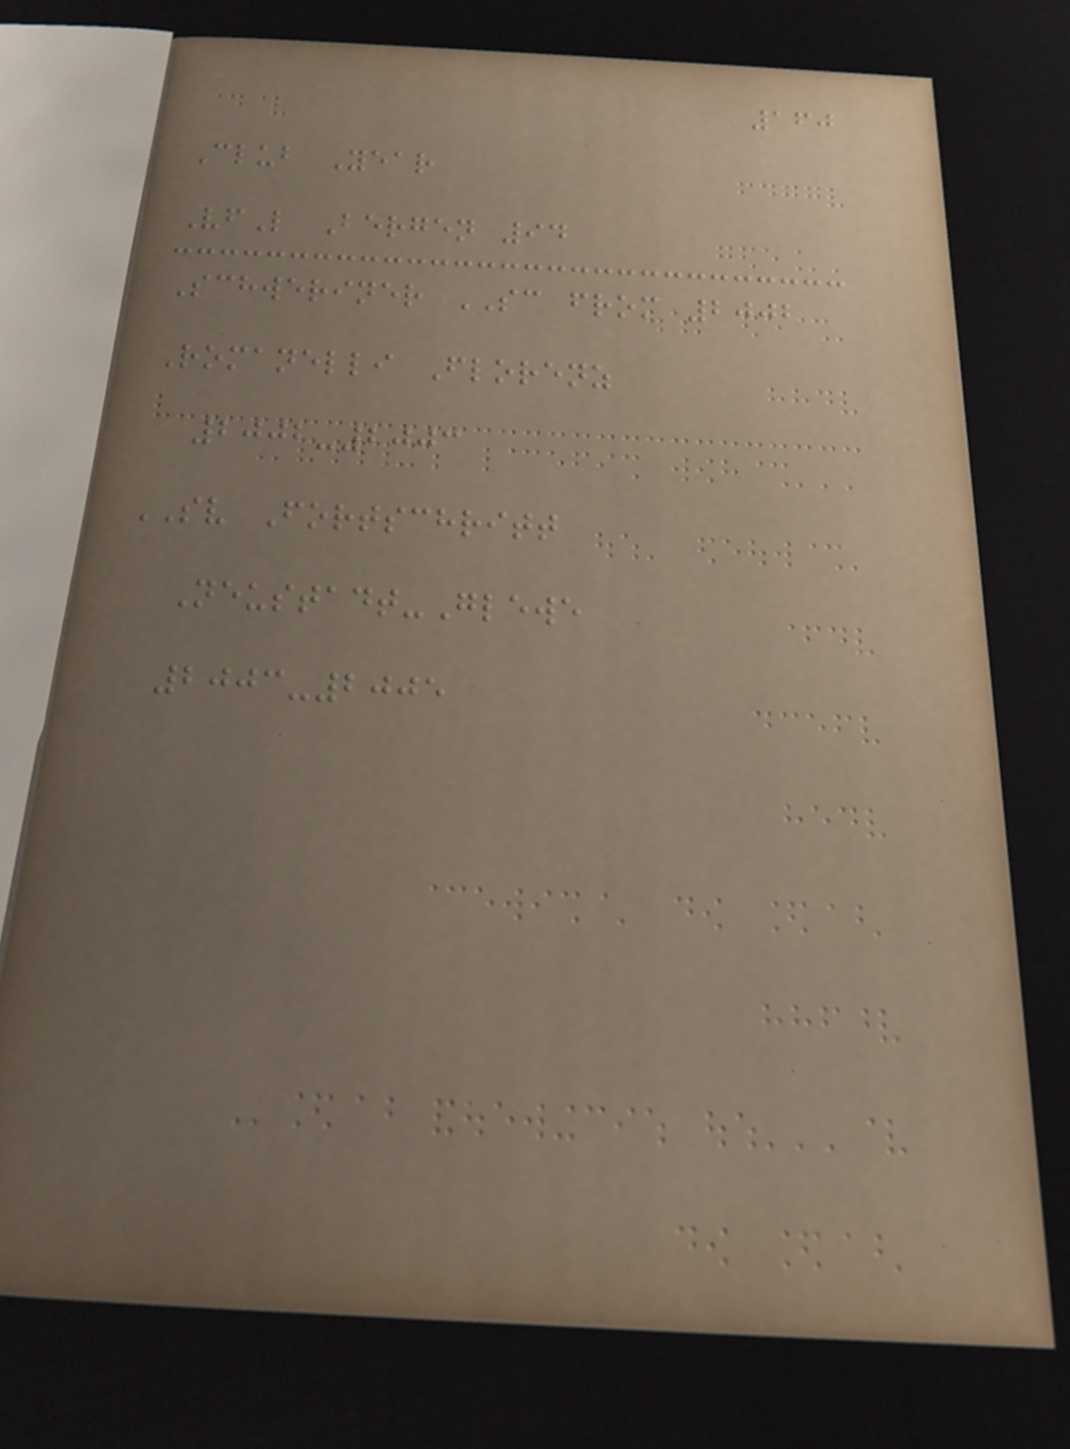160
Club Year
VfL Bergen 94
Schweriner SC from 2002
Romanelli Florenz
2002-2003
SV Fortschritt
Neustadt-Glewe
2003-2005
